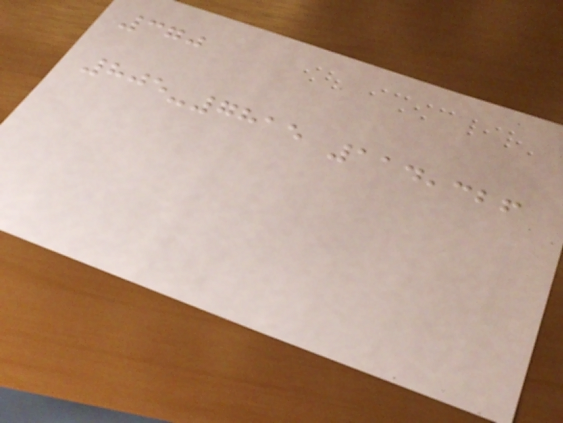370
805-7815 114,326
